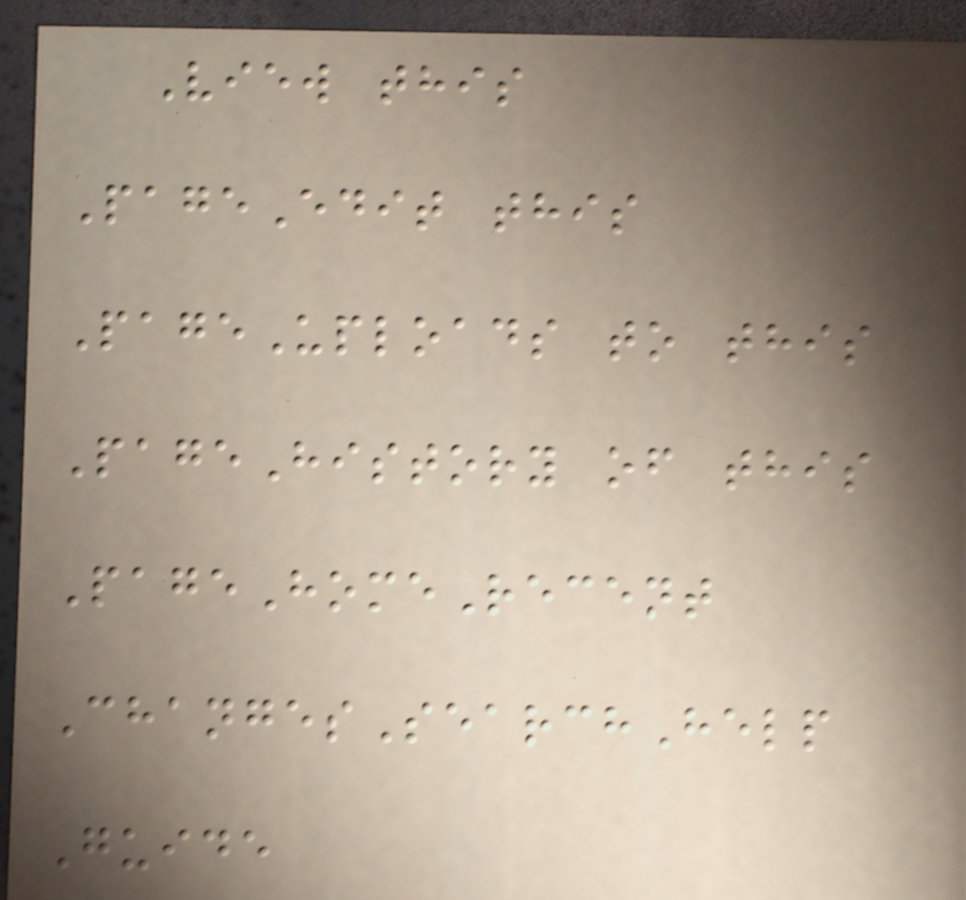View this
PageEdit this
PageUploads to this
PageHistory of this
PageHomeRecent
ChangesSearchHelp
Guide
